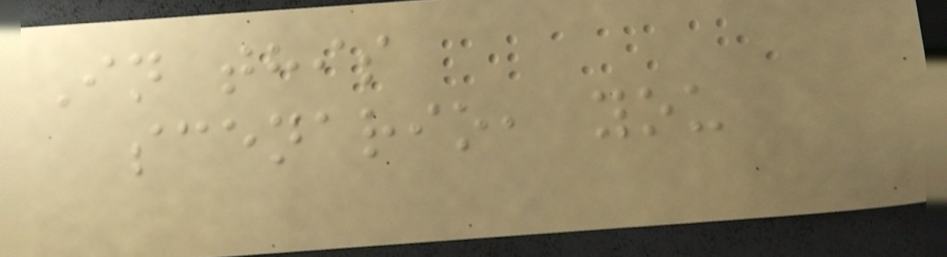In this
scenario, you
